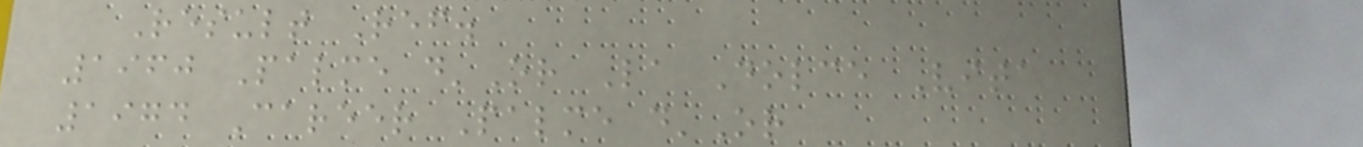Result Ref.
1960 Palme d'Or La Dolce Vita
1974 Career Palme d'Or
